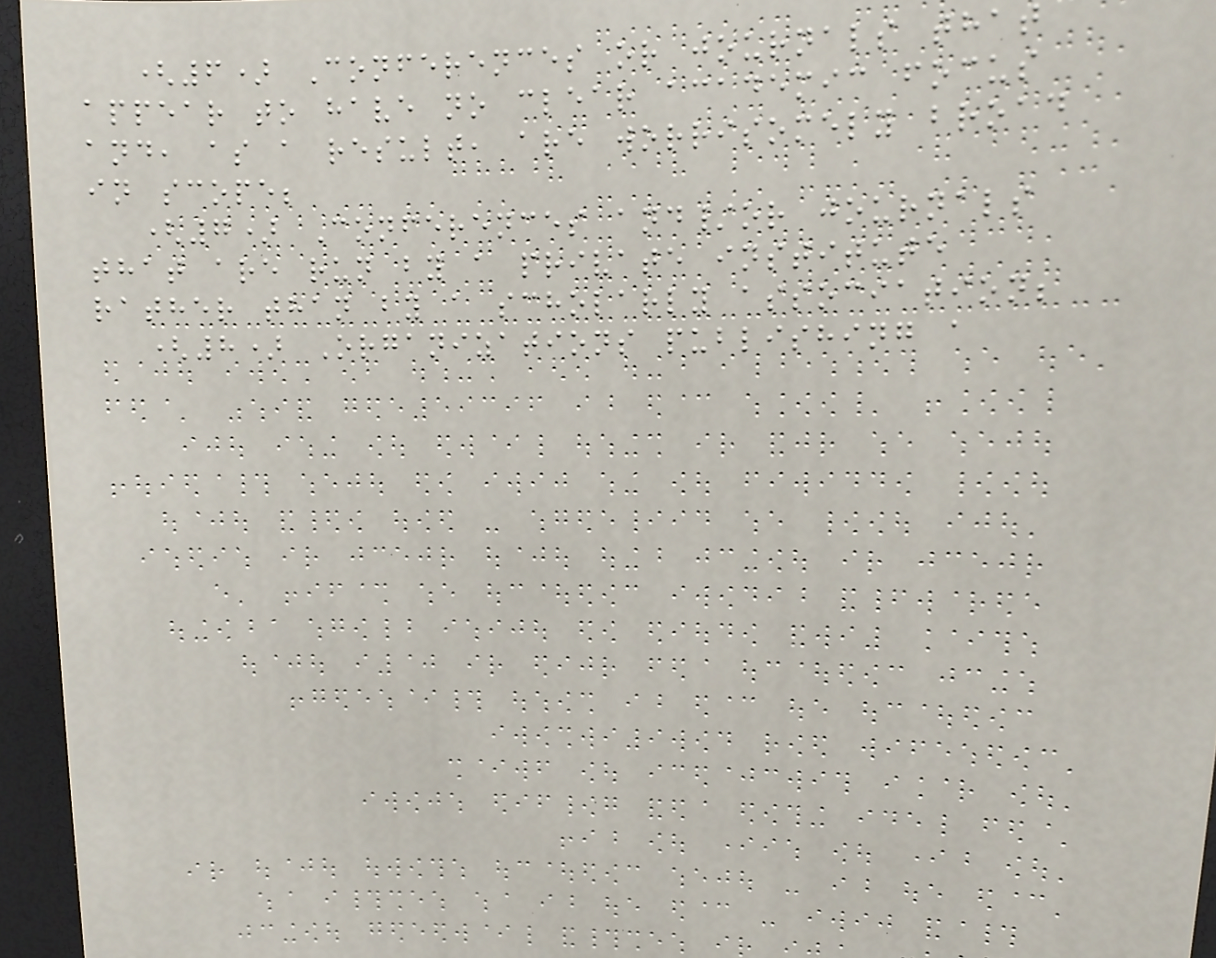(6) Conferences or journals that
appear to have no clear academic focus
and, as a result, are worrisomely broad
in scope;
(7) Conferences and/or journals
that are run by a private institute
rather than by a scholarly association;
(8) Organizations publishing a
